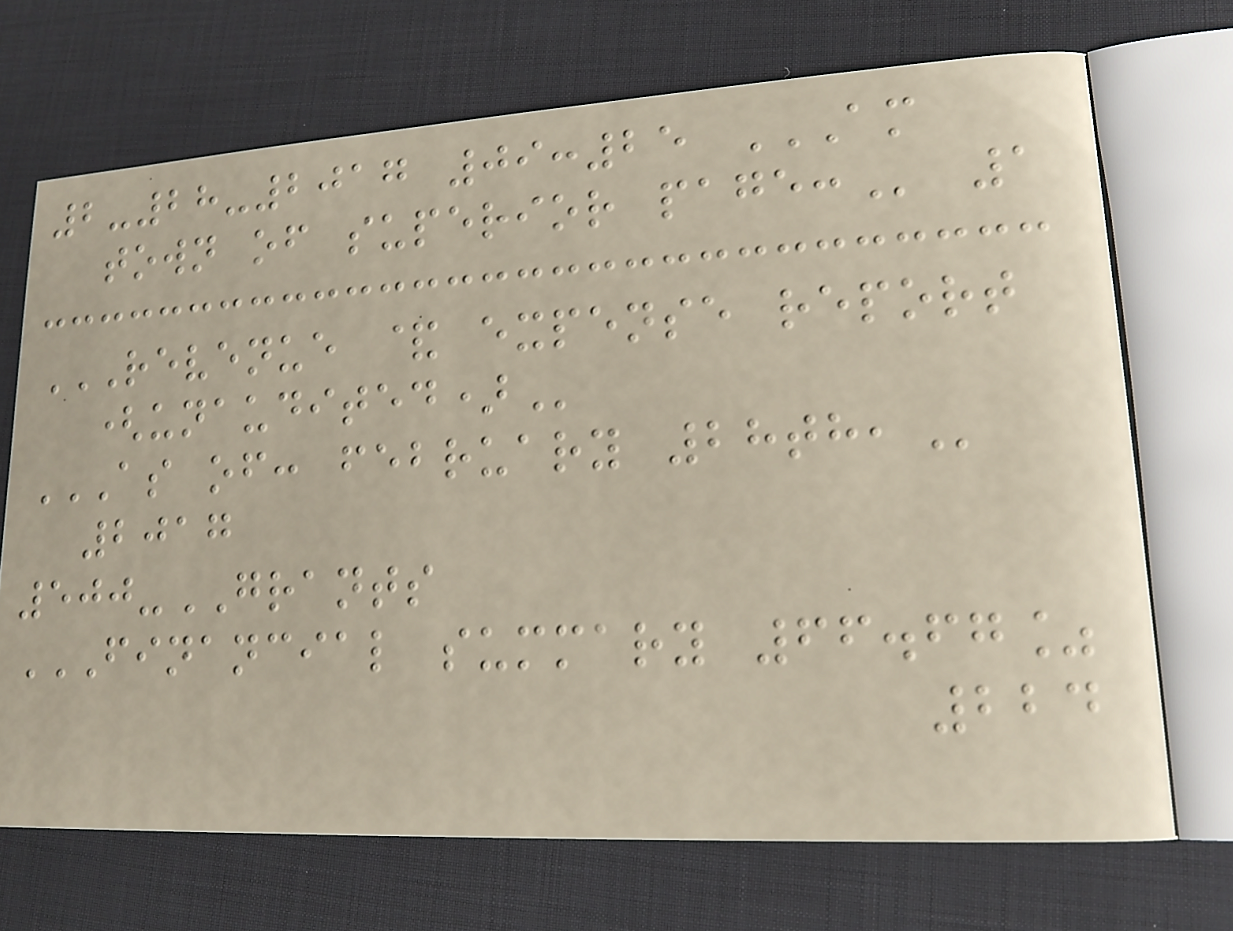2-28-2017 09:25 AM
TOWN OF SUPERIOR PAGE: 1
REVENUE & EXPENSE REPORT
(UNAUDITED)
AS OF: FEBRUARY 28TH,
2017
500-GRANTS
FINANCIAL SUMMARY 66.67%
224
